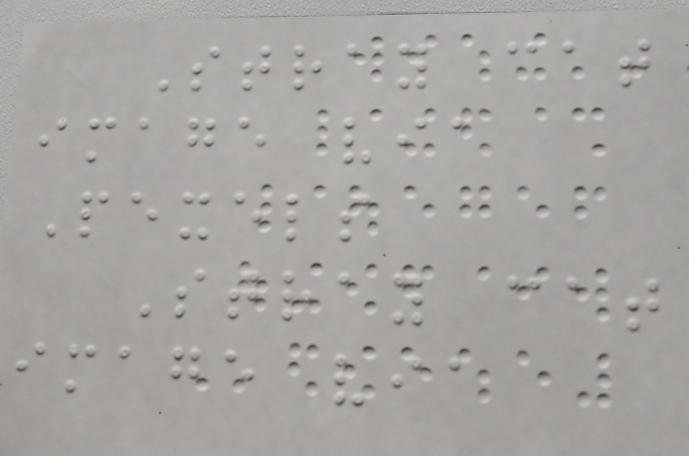Stray cat
image via
Pexels
Stray cat
image via
